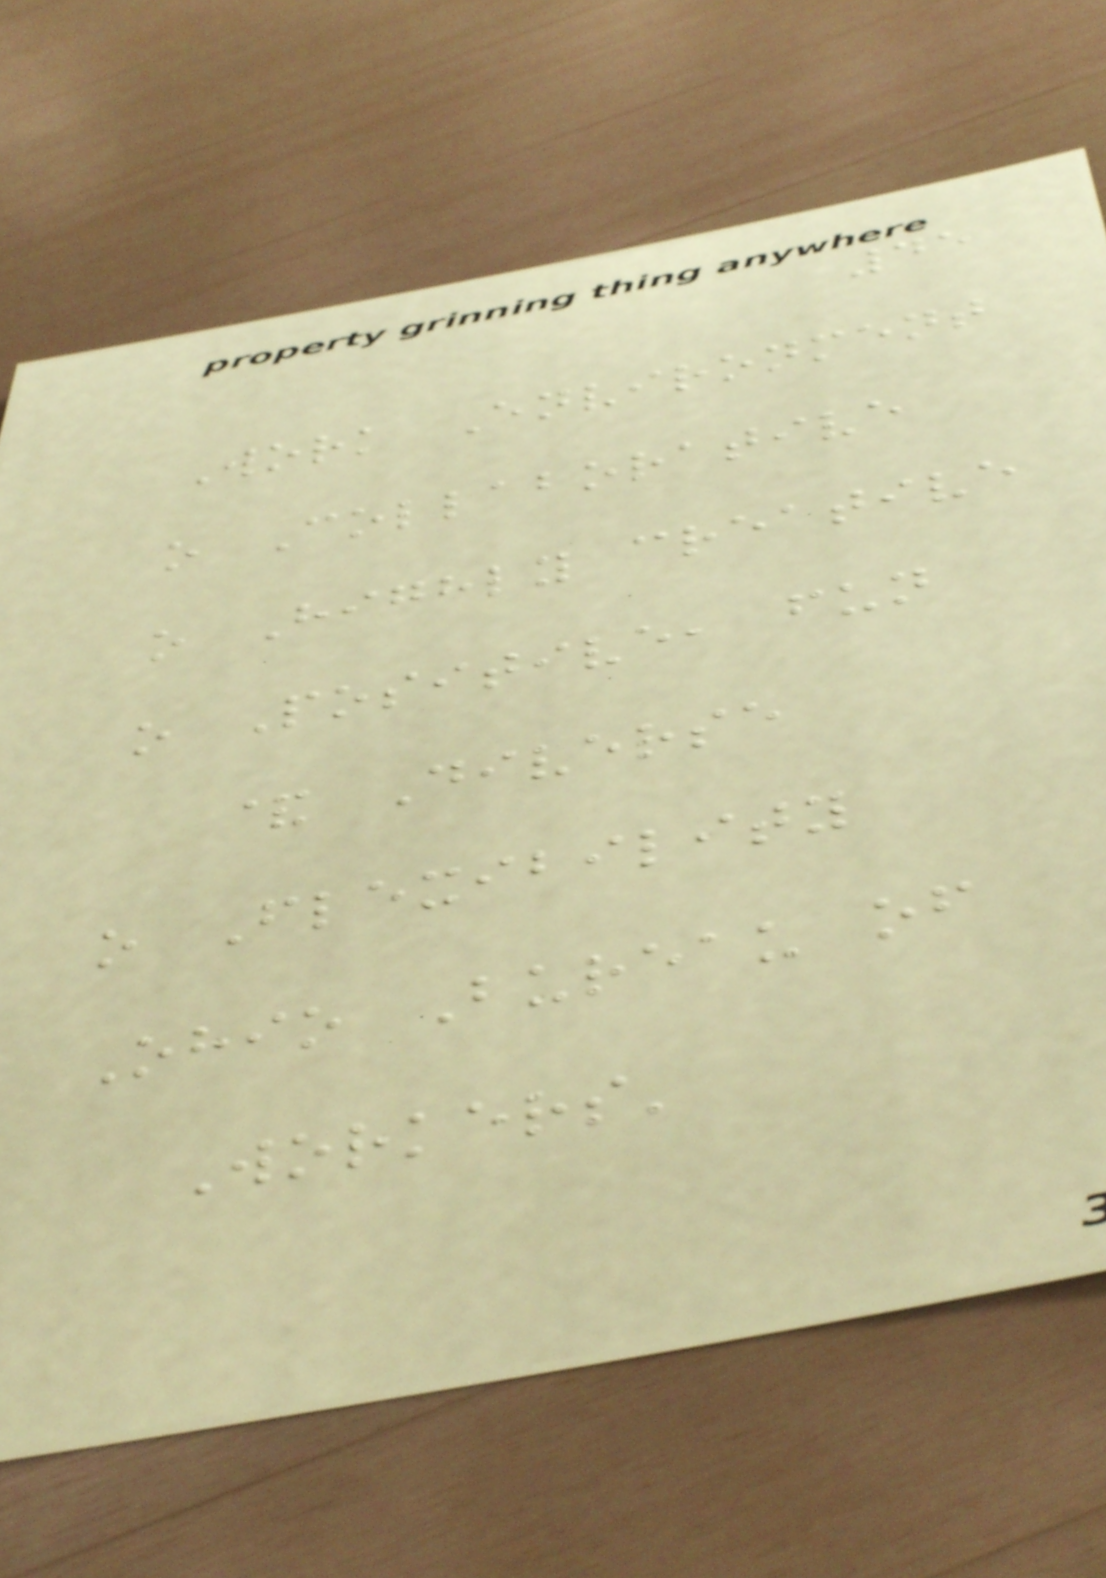45
Work Environment
o Collaborative
o Highly creative
o Positive, fun
& Diverse
o Flexibility
Ohio Bureau of
Workers'
